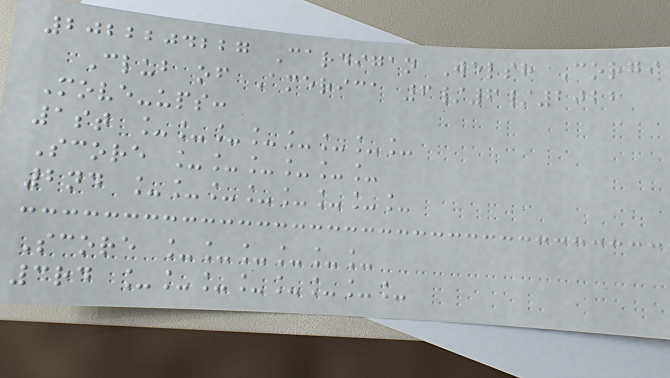2022204227 Cardigan Welsh Corgi
Club of America 6/6/2022
Move-ups:
1st ________
Score ______
2nd ________
Score ______
3rd ________
